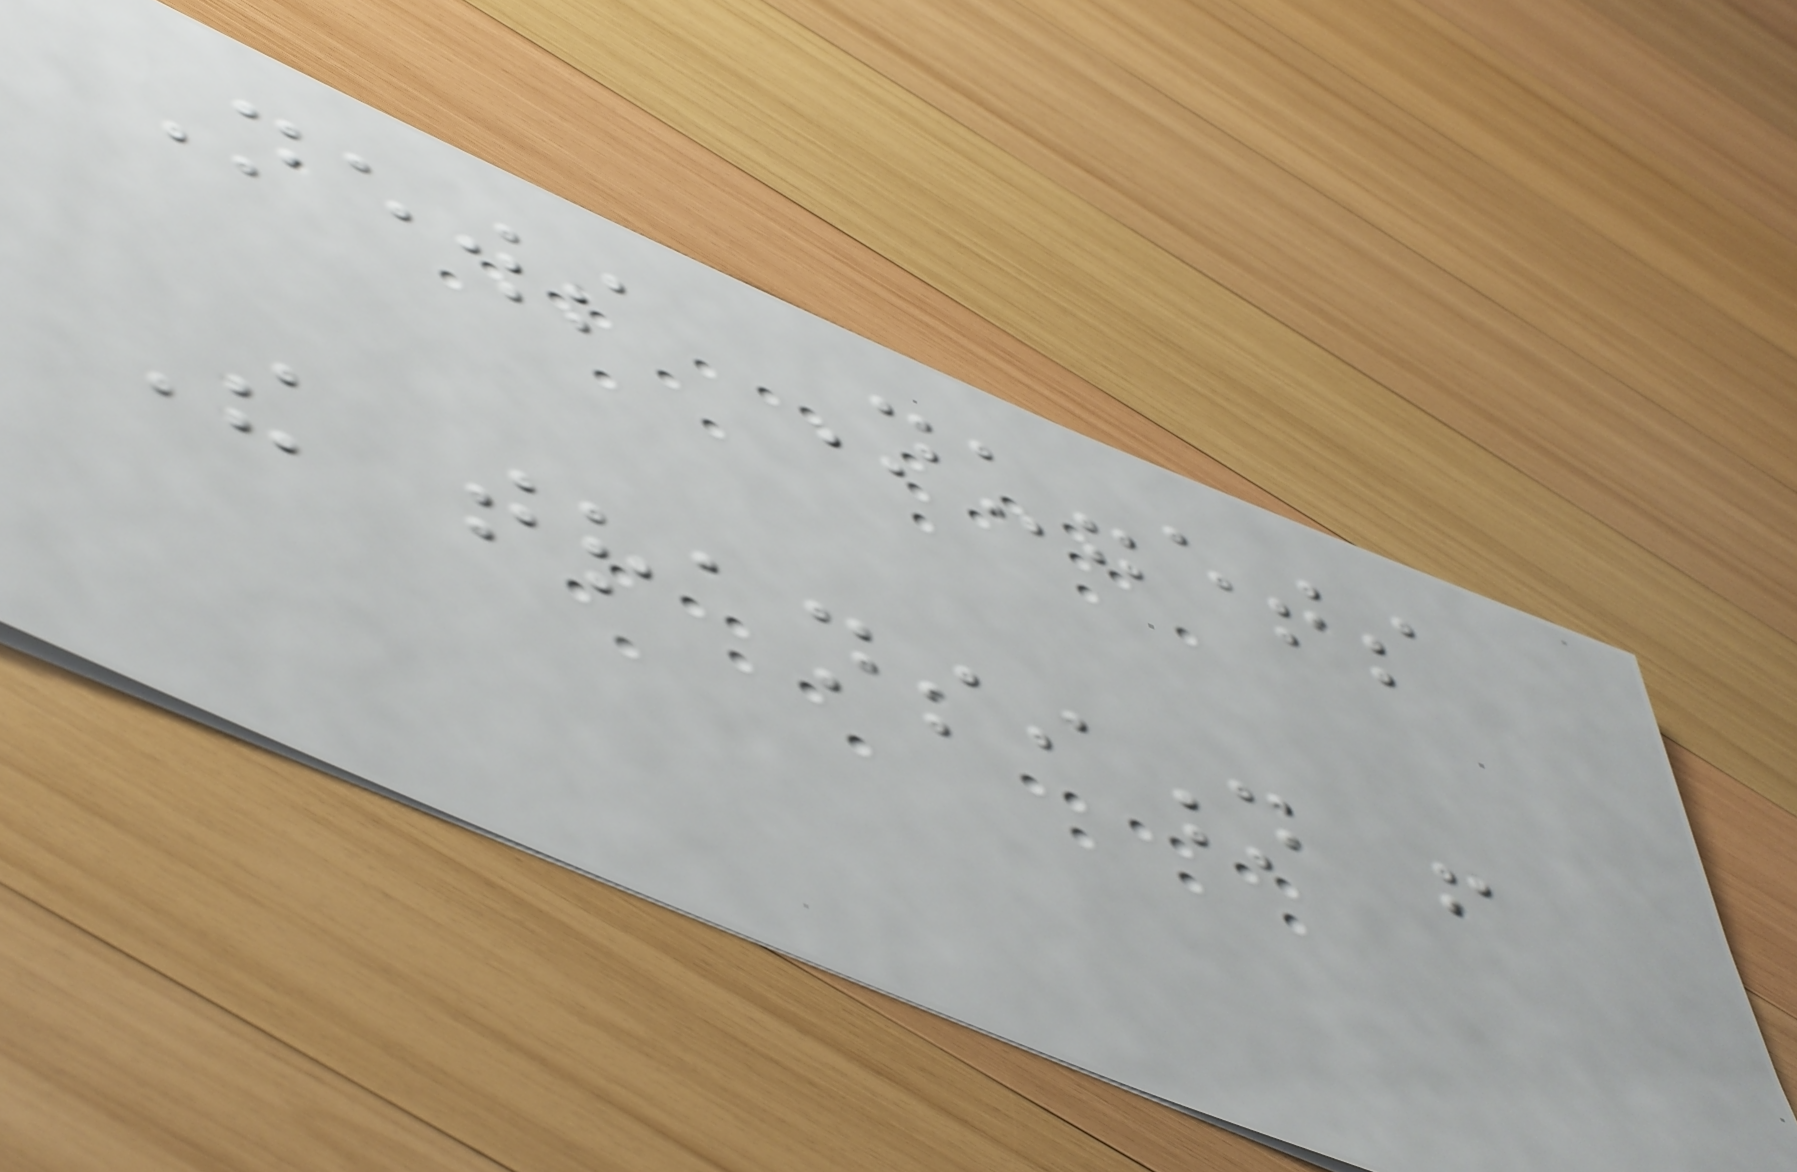News Nuggets
The transition from
